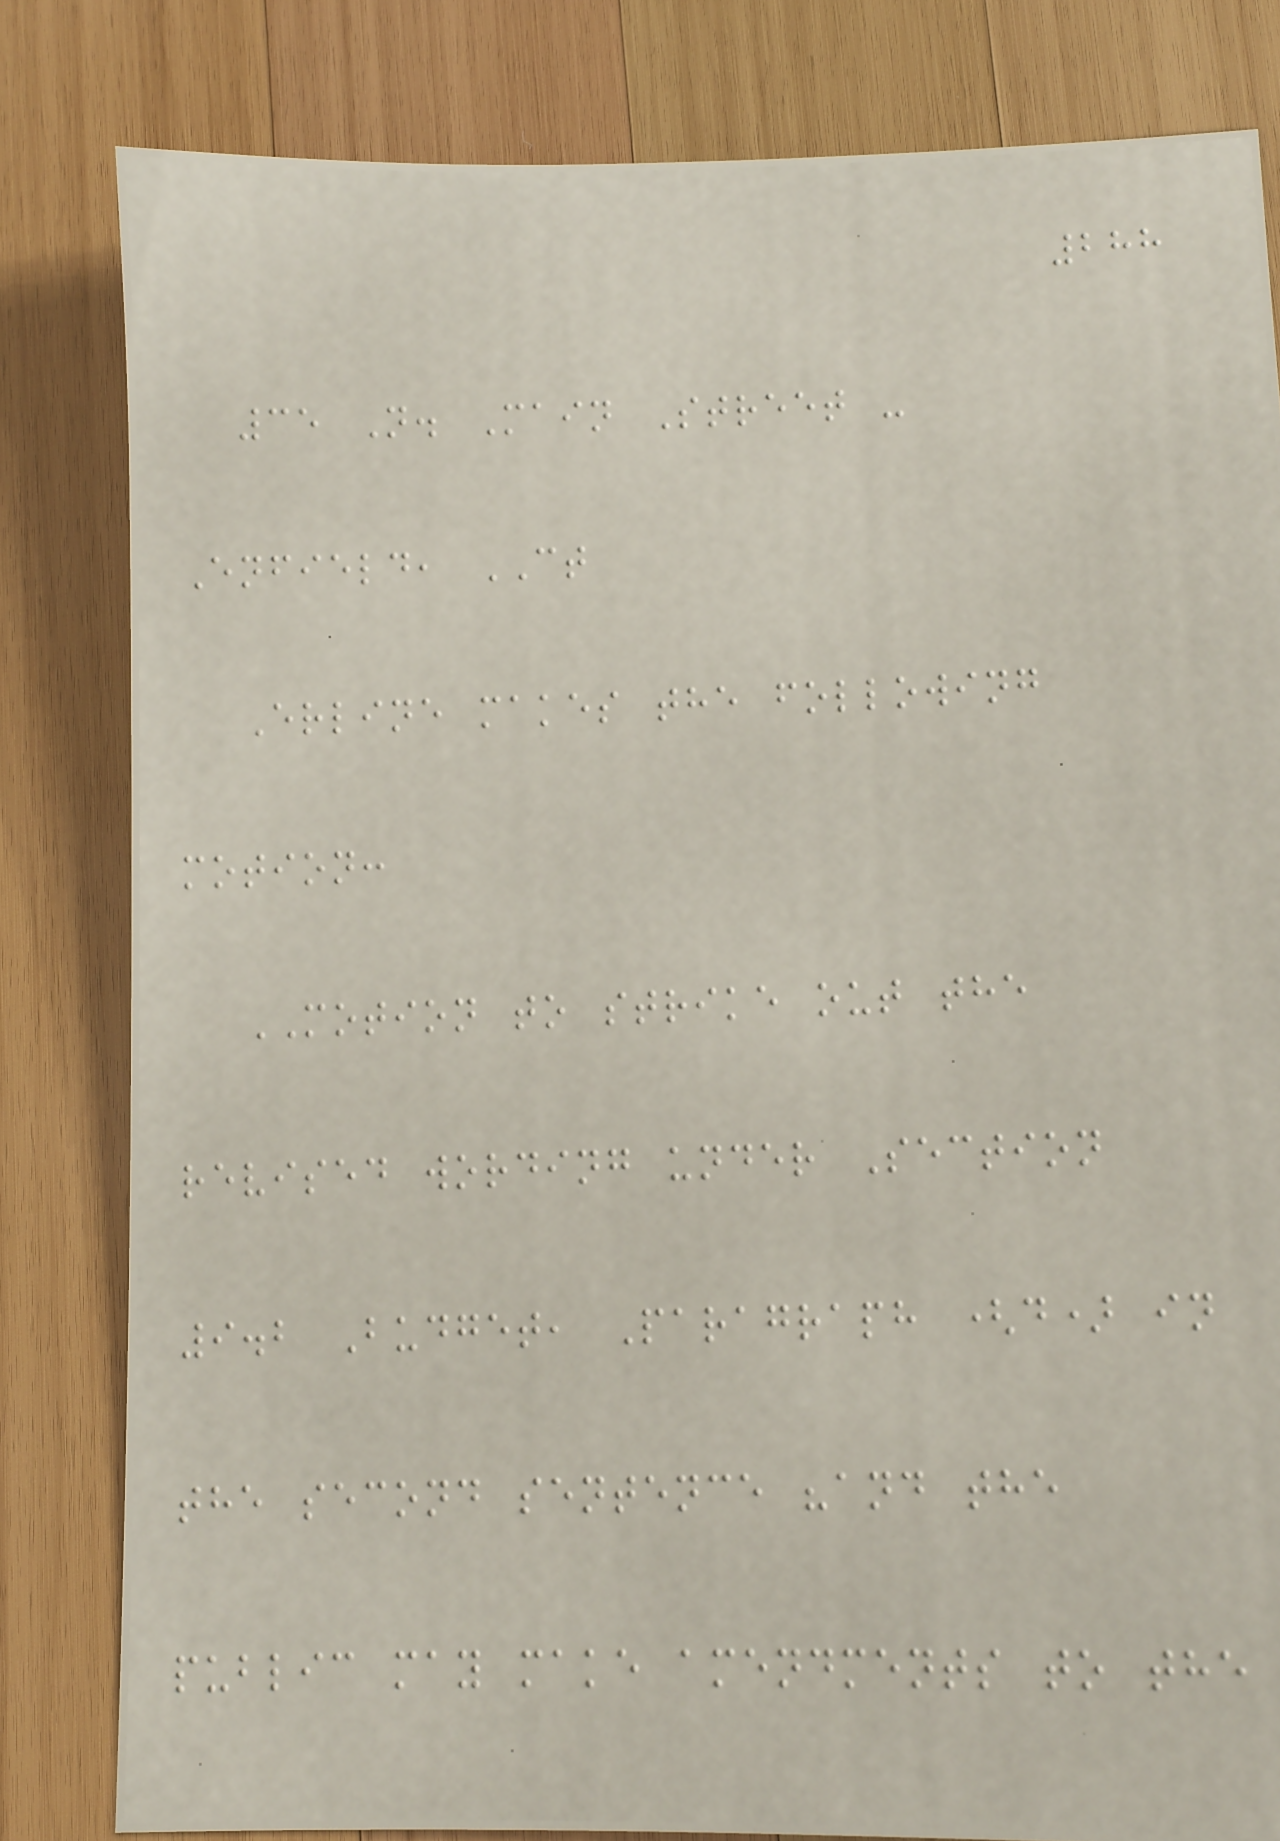288
35 N. Main Street -
Enfield, CT
Erline makes the following
motion:
MOTION to strike out the
revised wording under Section
9.2 Budget, Paragraph (d) in
the second sentence "and the
public may make amendments to the
